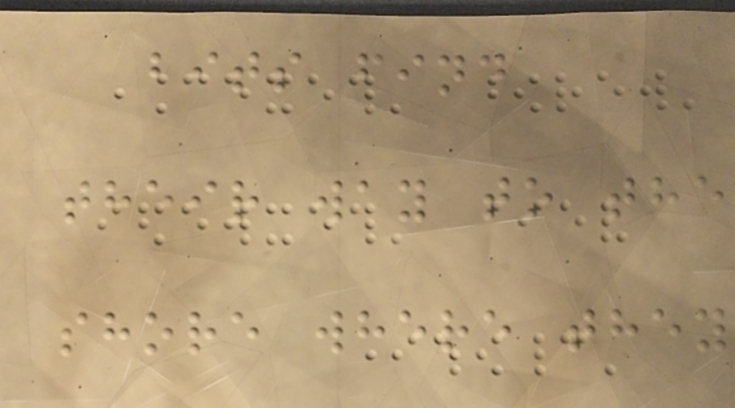bits find
their way to the
shore where they
